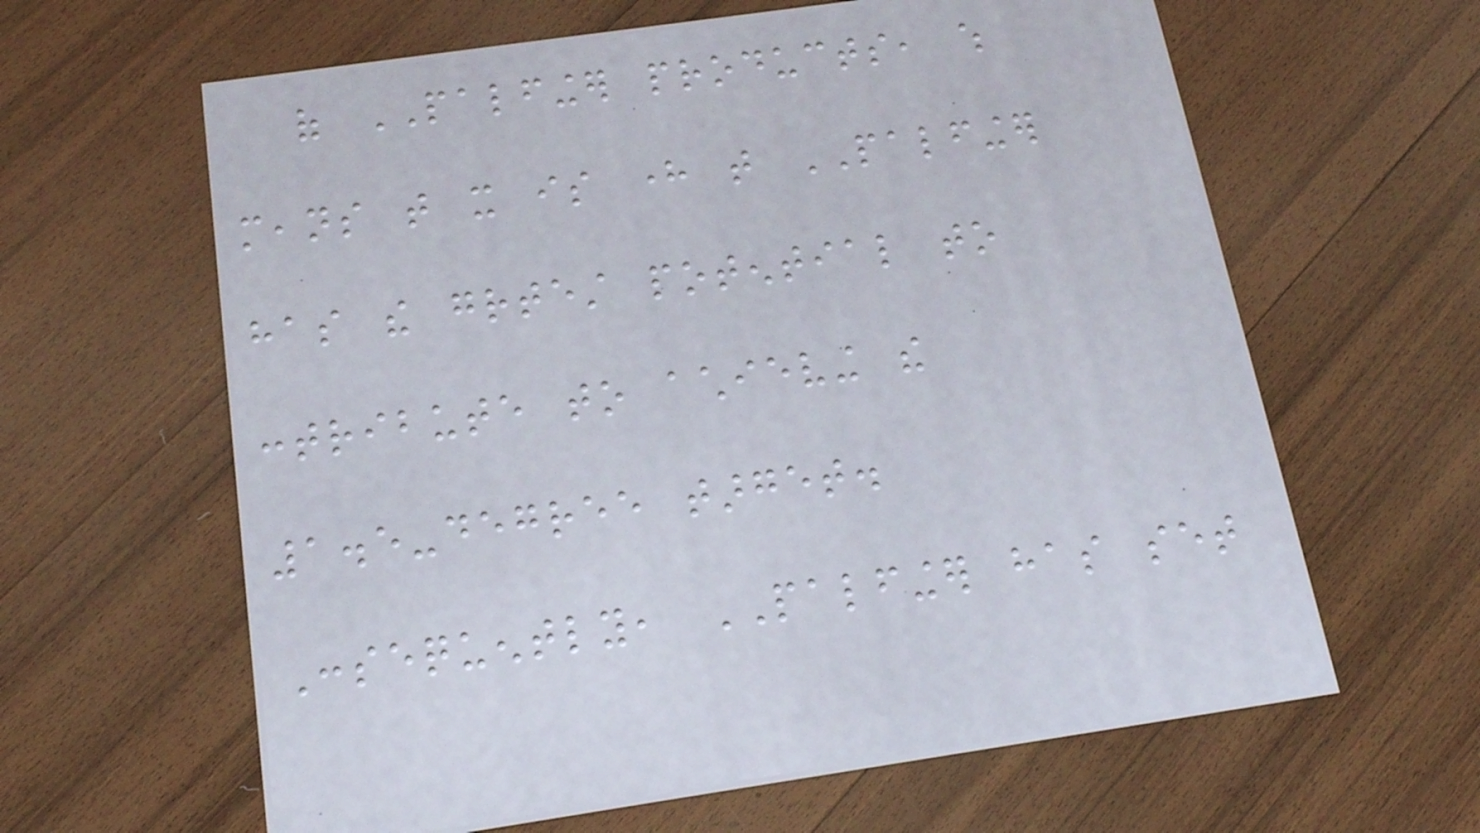of PALFINGER products, which
means that it is here that PALFINGER
has the greatest potential to
contribute to achieving the
1.5-degree target.
Consequently, PALFINGER has set
